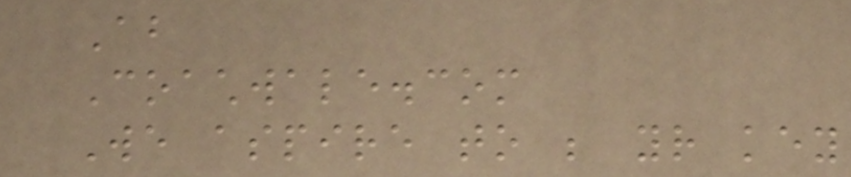About
Coachwale.com
We aspire to be your key
